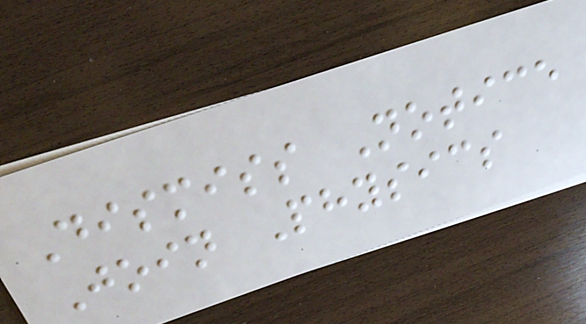Dismiss Notice
Join Physics
